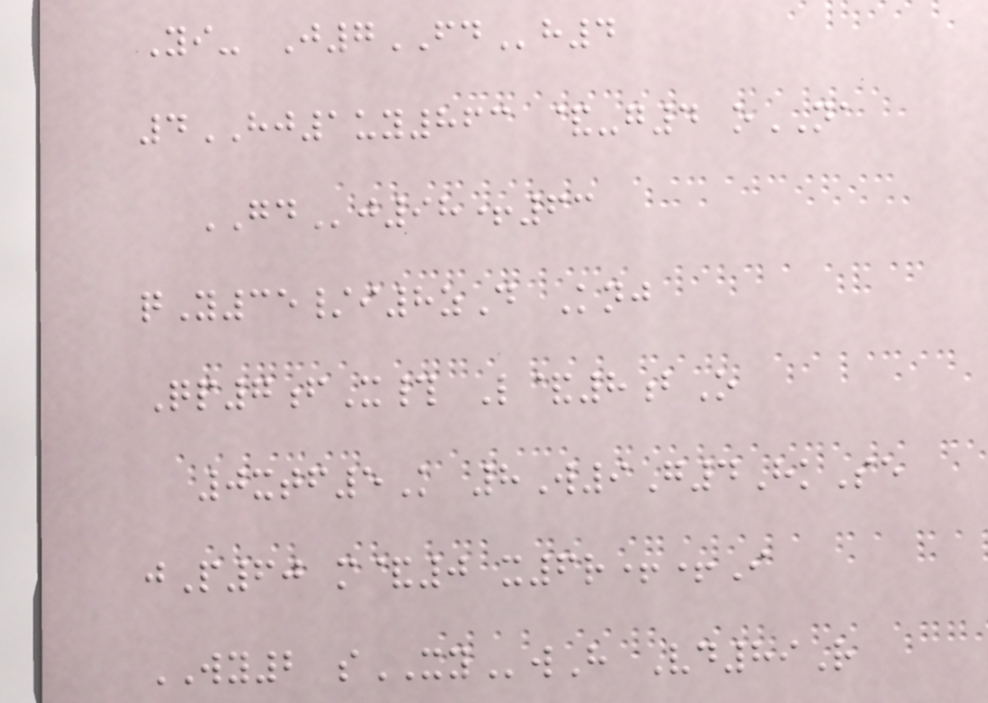Yi- J7FDh4
4HJ1uy863 &-g4 oNA
GDj98+63
qY35/i8zD Knj
Qp7fX# L&8bO
0xtf5K 8W9G4HkSe
jP60 m&0 x6r++I
WY2 sXYwH Vd89R
